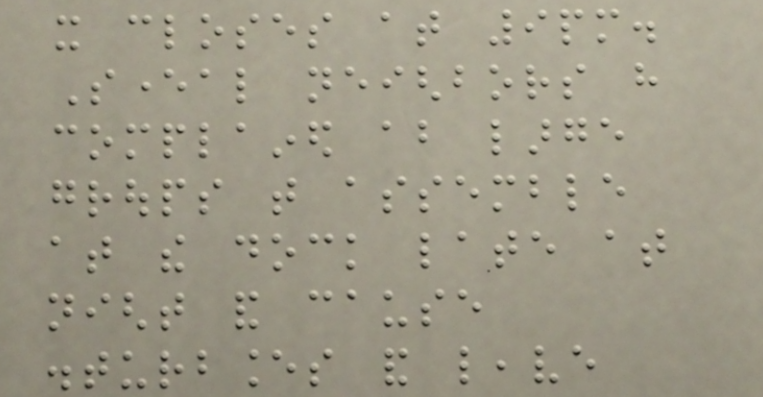it closes at 9pm.
Several neighbors have
complained about large
groups that assemble
at the dock late at
night and cause
disturbances and leave
